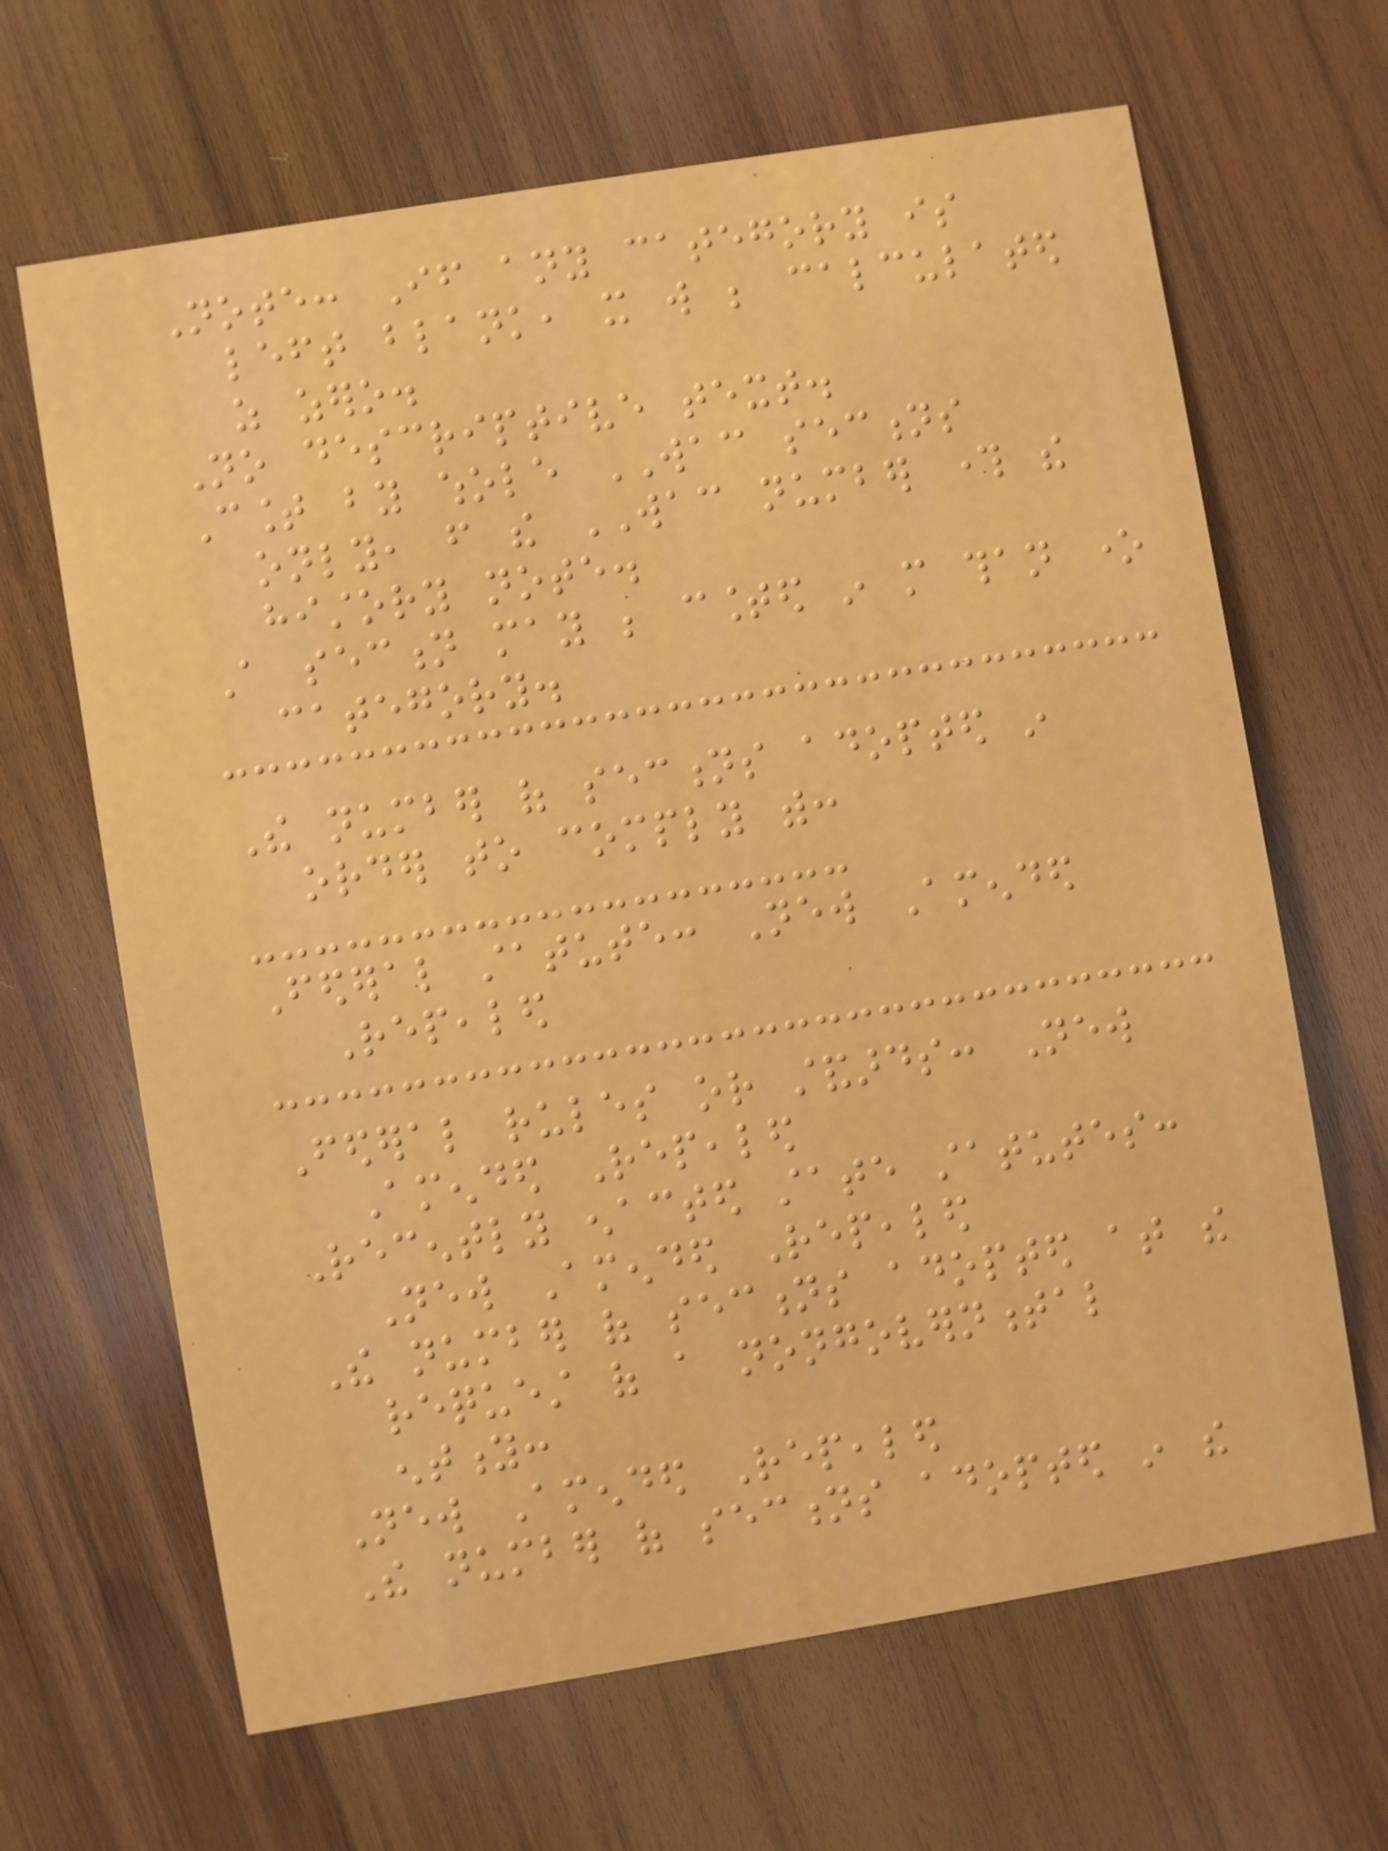Note: If any category is
left blank, it will be calculated
as zero.
No descriptive text.
Count by whole WAC sections
only, from the WAC number through the
history note.
A section may be counted in more than one
category.
The number of sections adopted in
order to comply with:
Federal statute: New Amended
Repealed
Federal rules or standards: New
Amended Repealed
Recently enacted state statutes:
New Amended Repealed
The number of sections adopted at the
request of a nongovernmental
entity:
New Amended Repealed
The number of sections adopted in the
